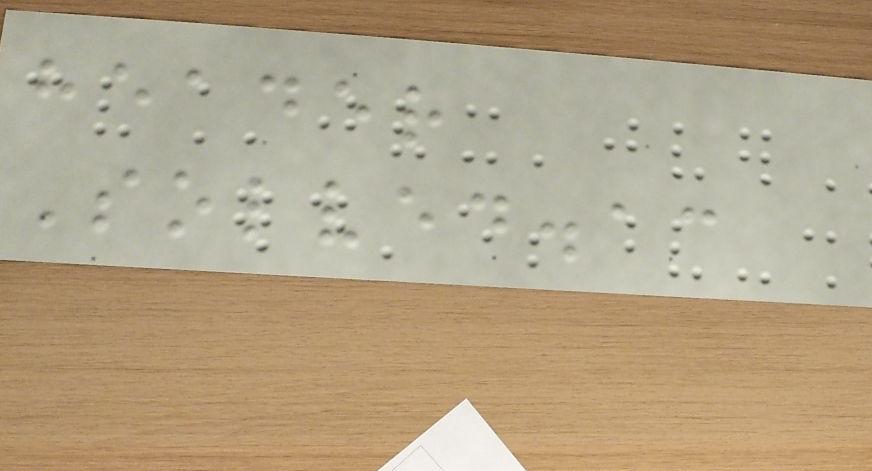header
Solved.ac
